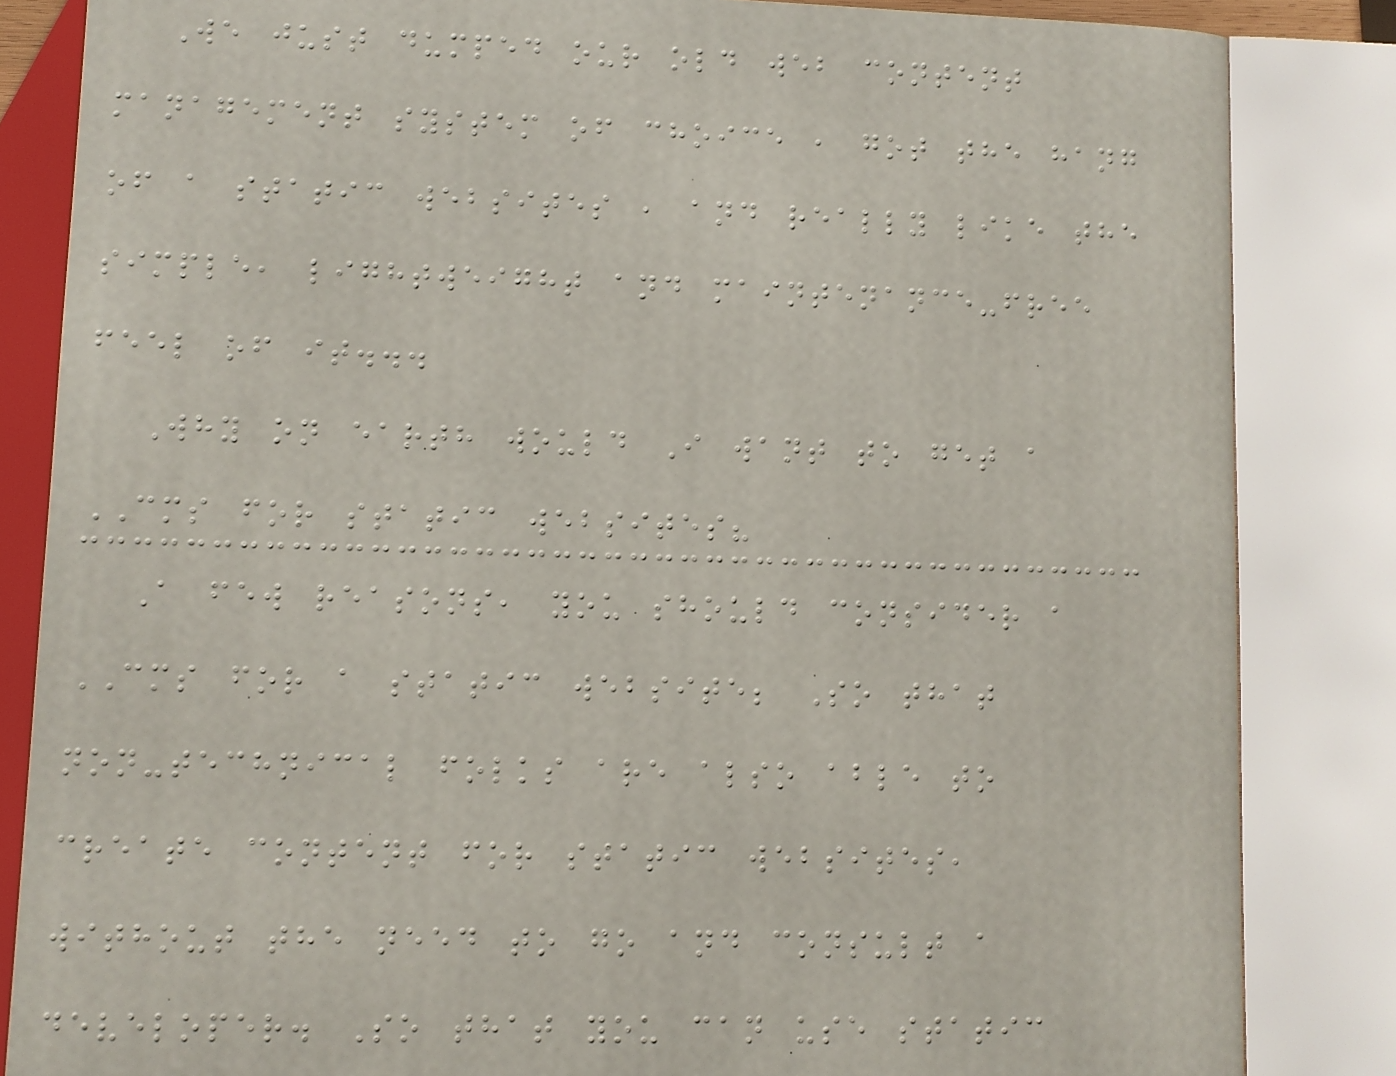We just dumped our old web content
management system of choice , got the hang
of a static websites , and really like the
simple, lightweight and maintenance-free
feel of it...
Why on earth would I want to get a
CMS for static websites?
A few reasons, you should consider a
CMS for a static website; So that
non-technical folks are also able to
create content for static websites,
without the need to go and consult a
developer. So that you can use static
